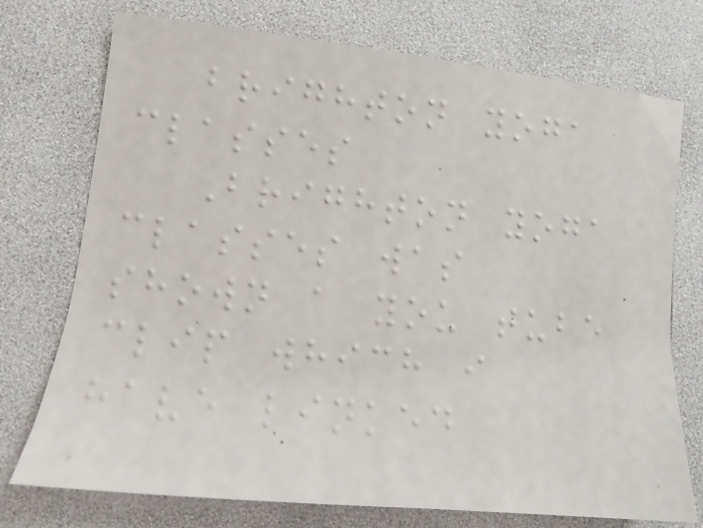brighton yoga
classes
Brighton yoga
classes was
shown a you tube
clip which i
have linked
